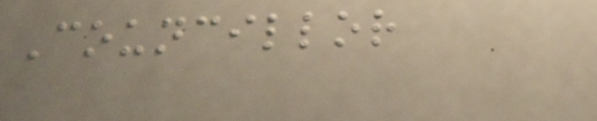Councillor
